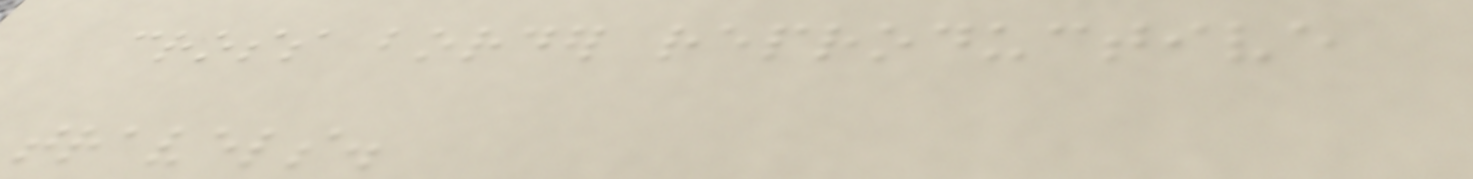cross border reproductive
travels.
